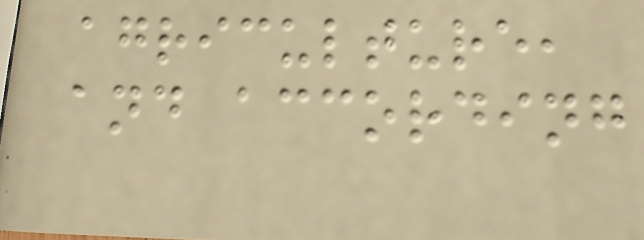agriculture,
and according
